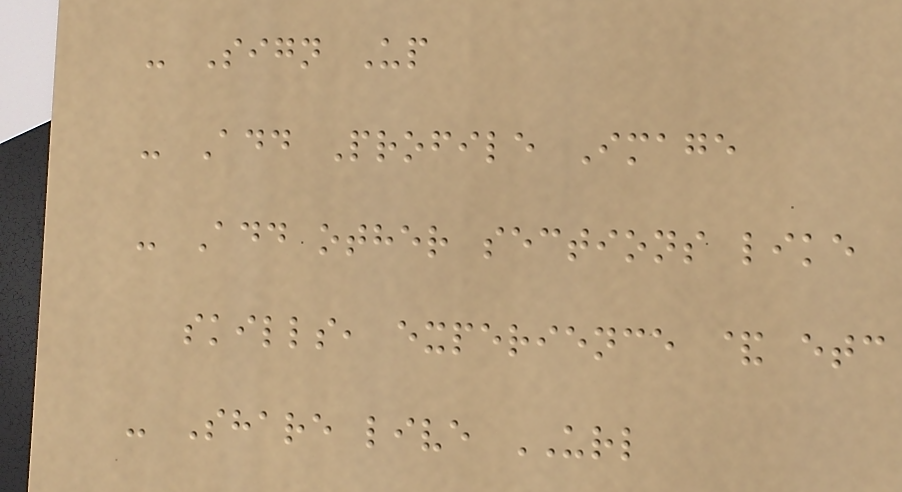- Sign Up
- Add Profile Image
- Add other sections like
skills, experience & etc
- Share live URL
